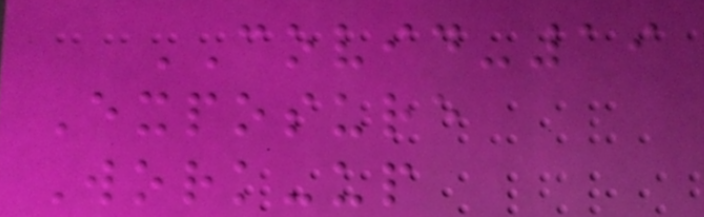COVID-19
Exposure
Work-up
